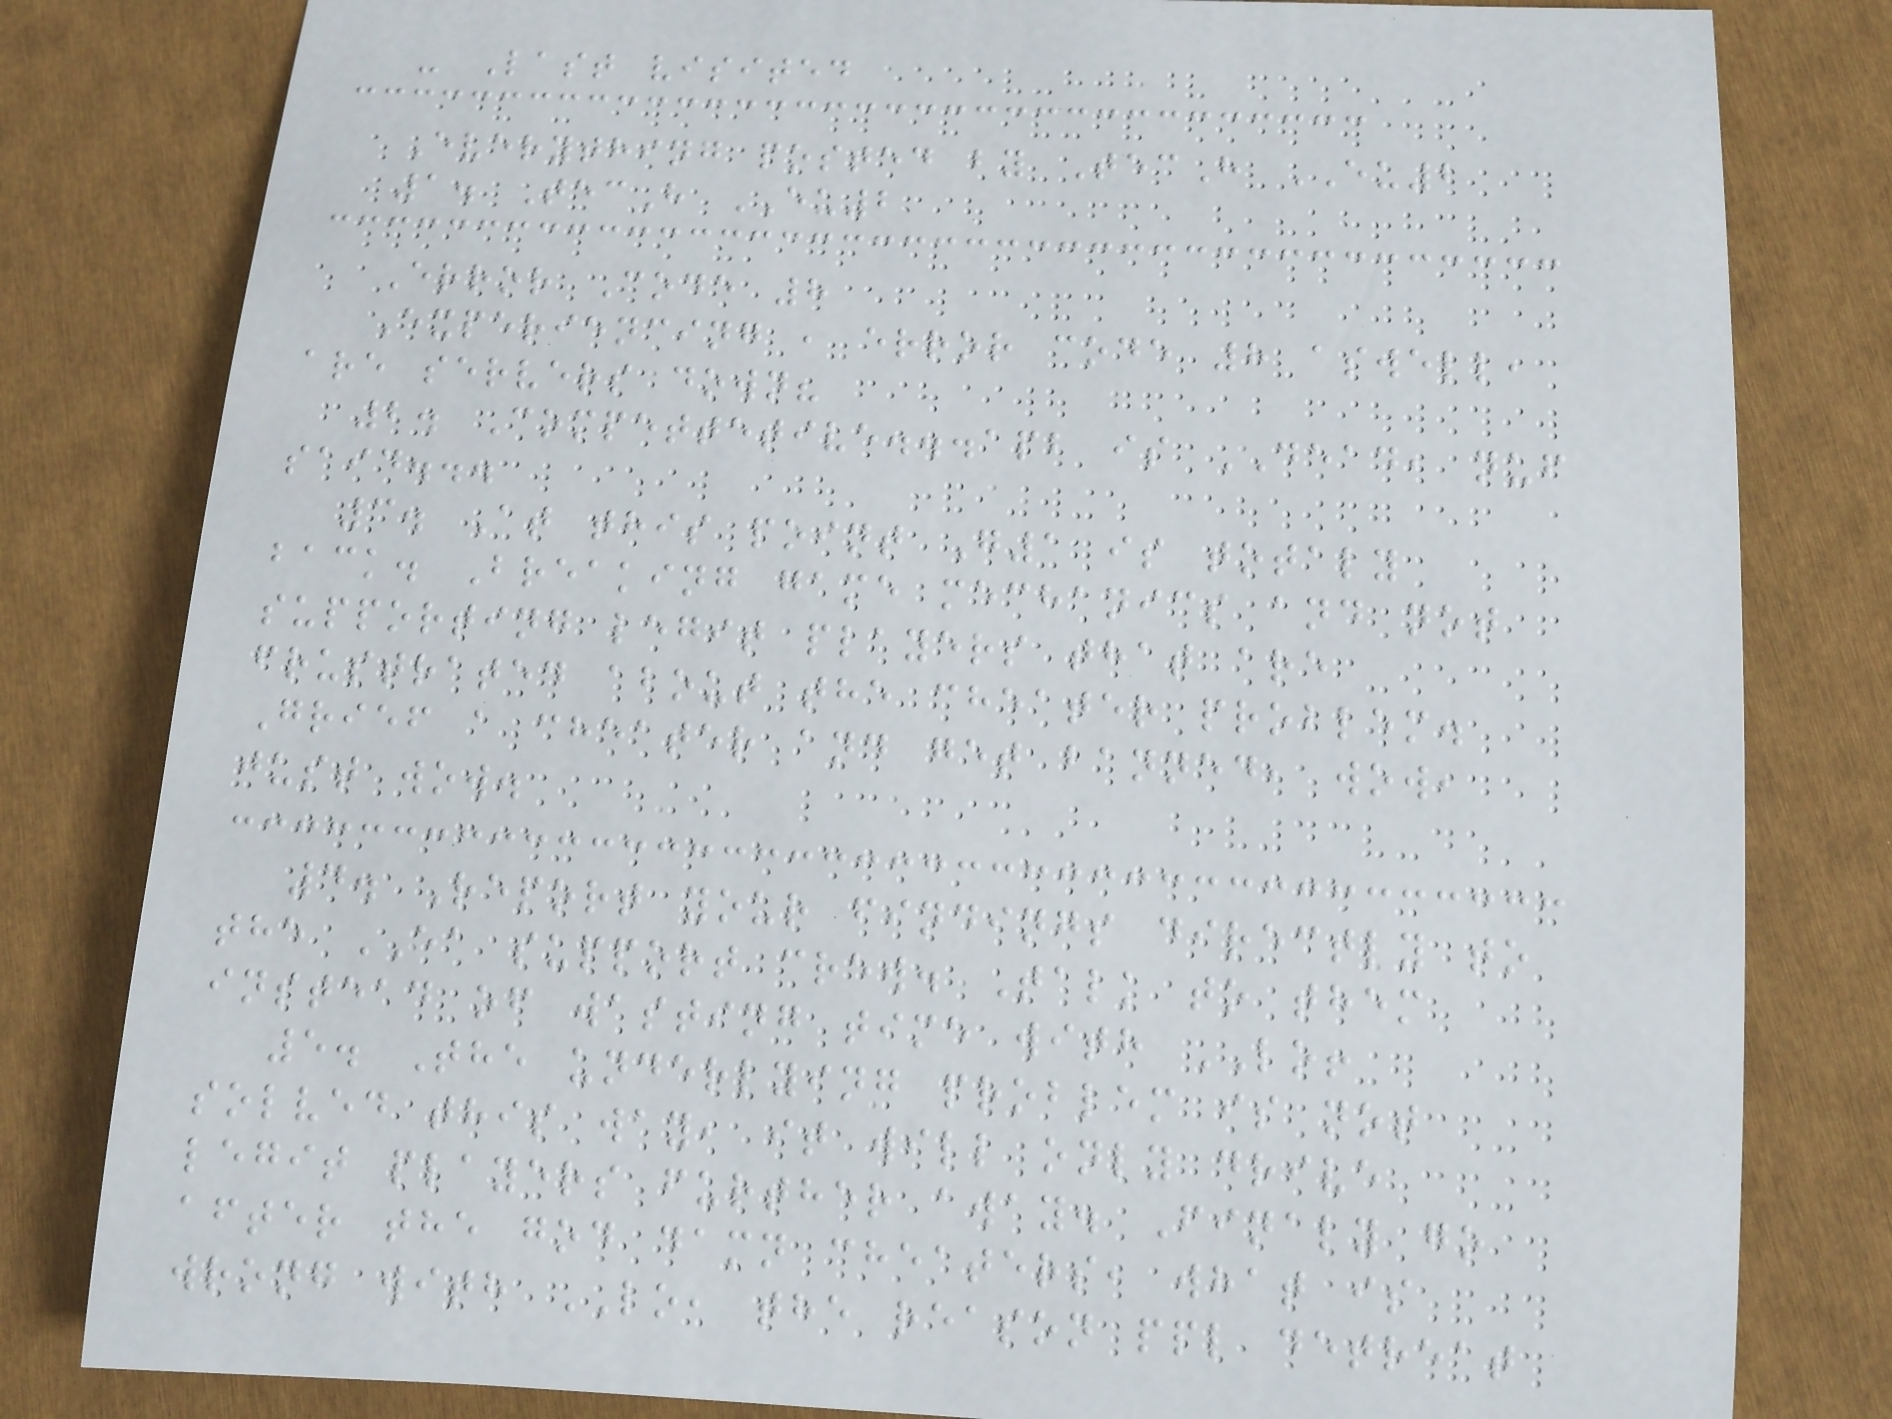- Last visited
Everything posted by TecH EU2
1. TecH EU2
Error Code 8
Experiencing , error code 8 aswell,
are servers down?
2. Compettetive...apb is DEAD, nuf
said...
3. At this point G1 is totaly
back. Breaking game mechanics and not
supporting legit players that are
frustrated about the cheater problem.
Grief a cheater and get banned, wow,
just wow.
4. Report your findings directly to
the EA support crew. Talk to them
instead of wasting time with LO!
5. The underlying problem is not
solved this way, it will only drive
legit players further away. Finaly go
after the god damn cheaters, what is
wrong with LO, the reason ppl detreat
